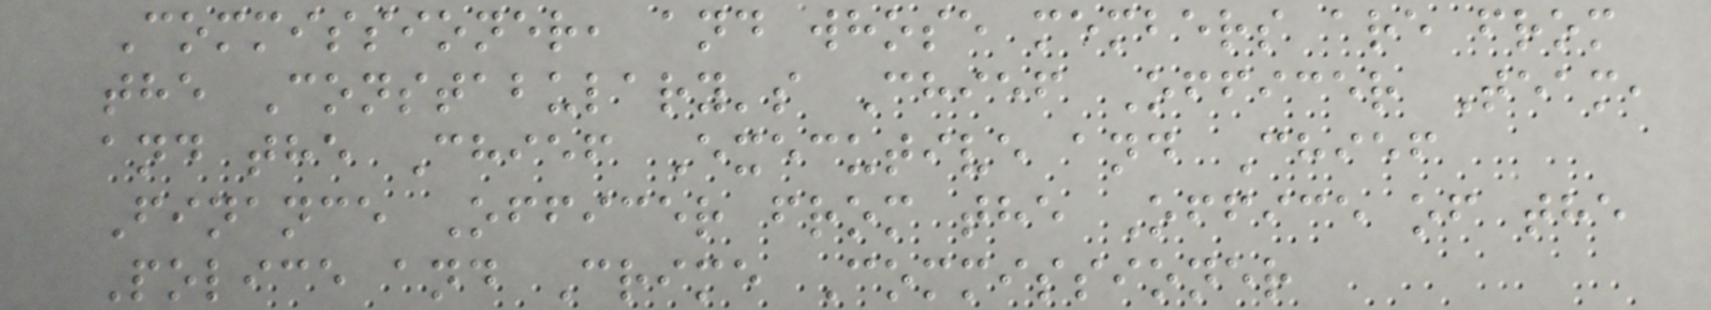Commissioner, and whose members are from
the Constabulary's Chief Officer Team,
and the Chief Executive and Chief
Finance Officer from the Office of the
Police and Crime Commissioner
